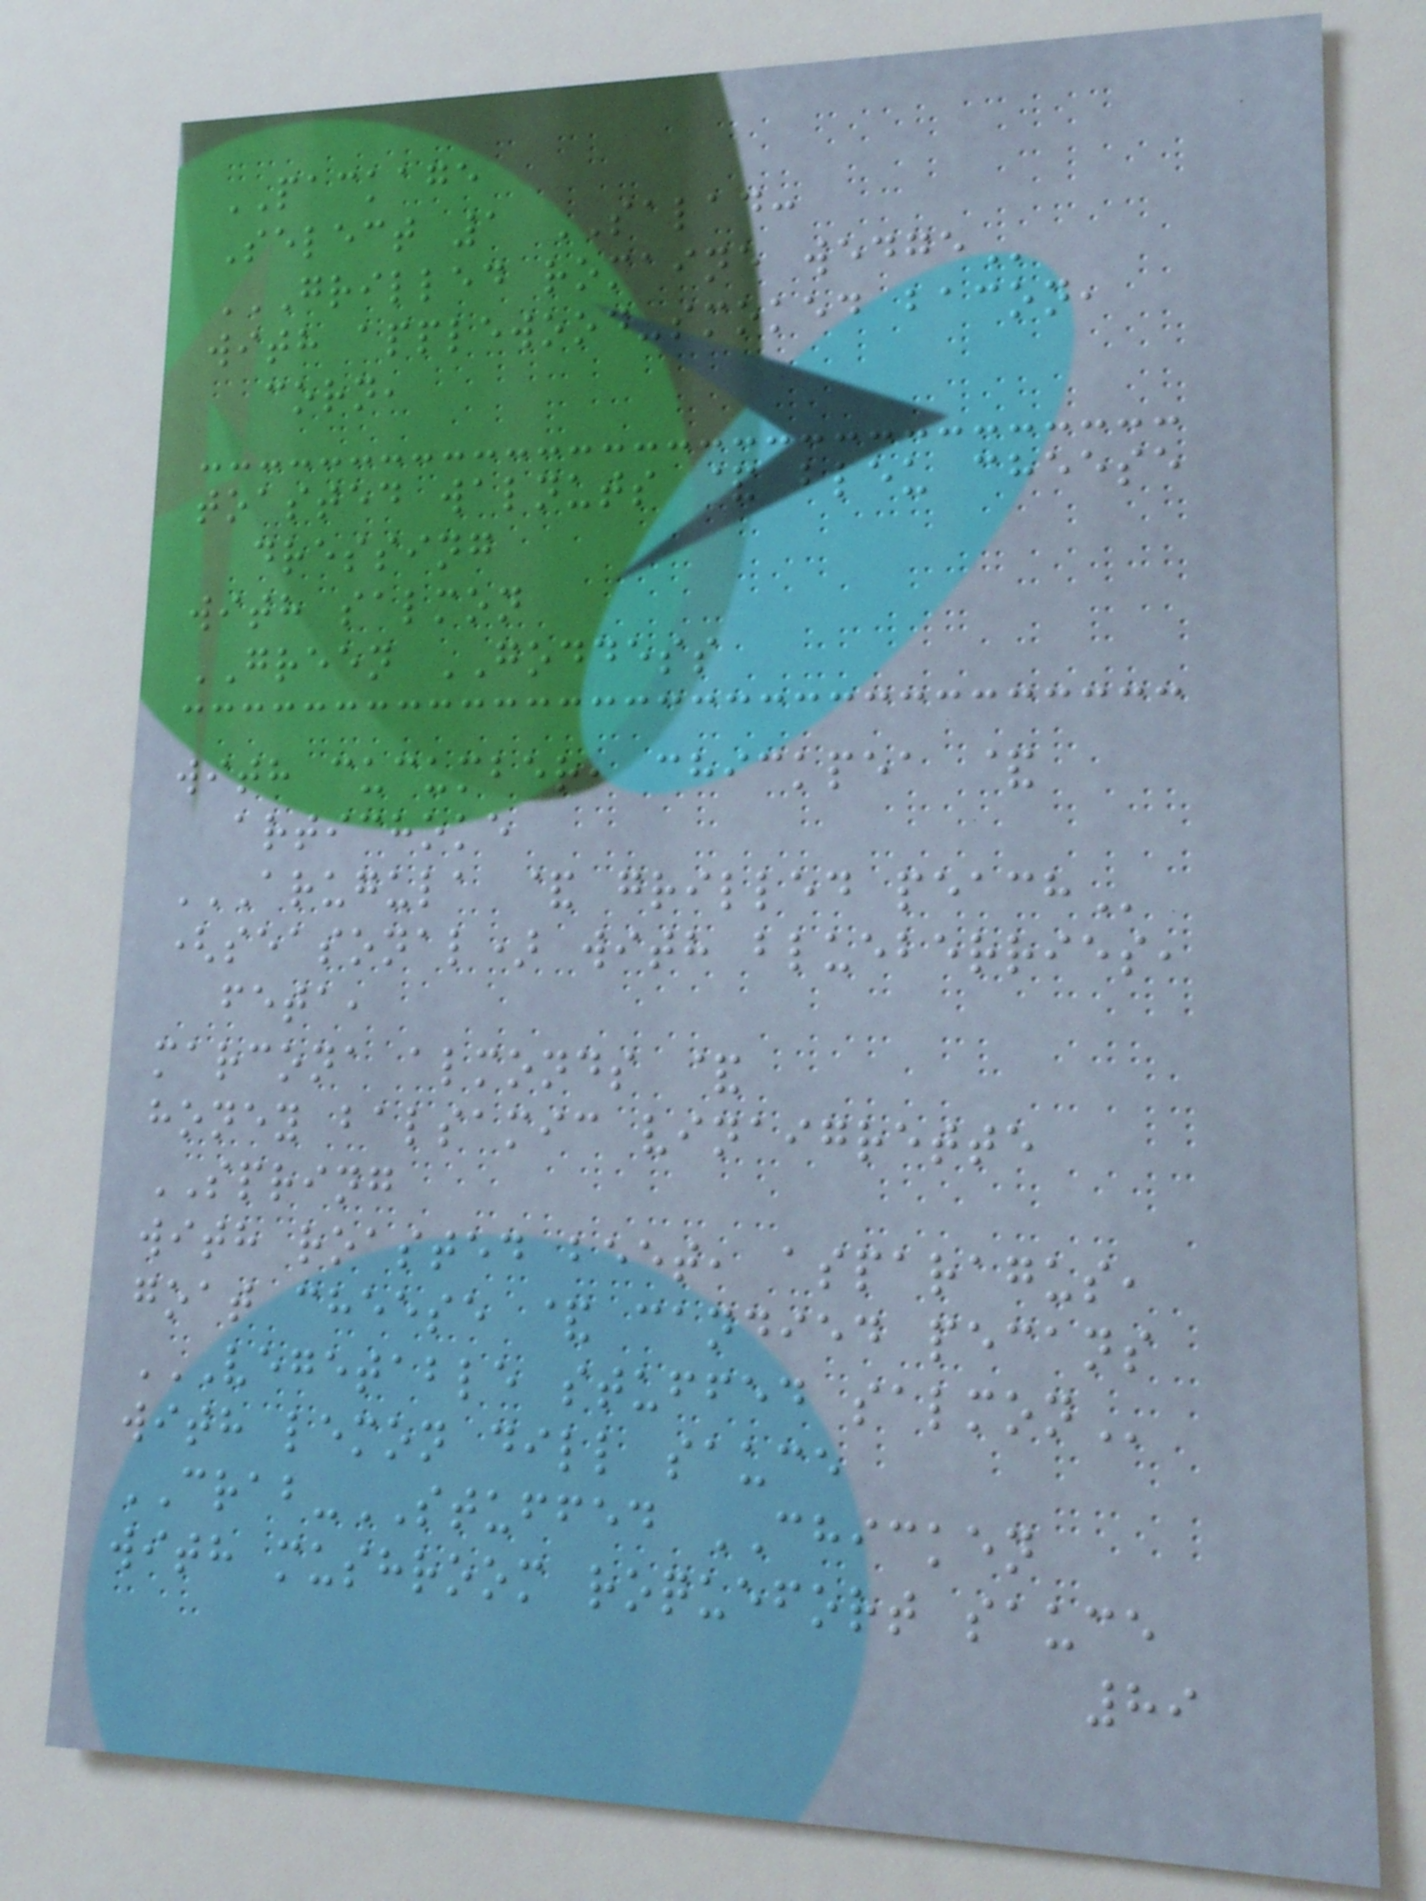PACKAGE
Select 1 SALAD:
GRILLED ROMAINE WEDGE
with applewood-smoked bacon,
corn,
toasted walnuts & bleu cheese
dressing
with salmon
GREEN GODDESS
with cucumber, chickpea &
artichoke
ARUGULA & GRILLED PEACH
(seasonal) with blueberries,
feta,
marcona almonds &
honey balsamic vinaigrette
SPRING
with roasted beet, asparagus,
goat cheese & candied pecans
VEGETABLE STUFFED SALMON
with lemon dill sauce
CRAB-STUFFED CHICKEN
with mushroom roquefort sauce
89
